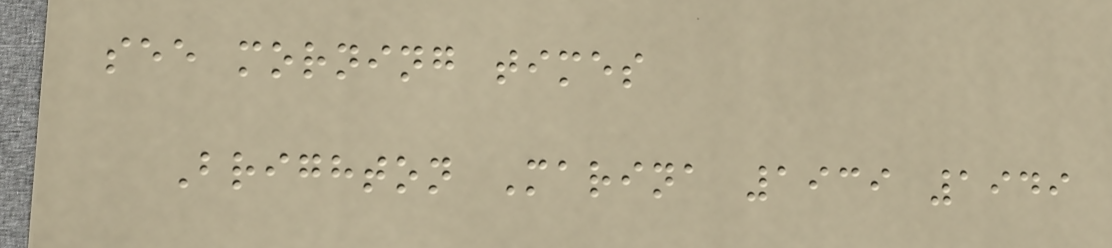see morning times
Brighton Marina 1939 1949
